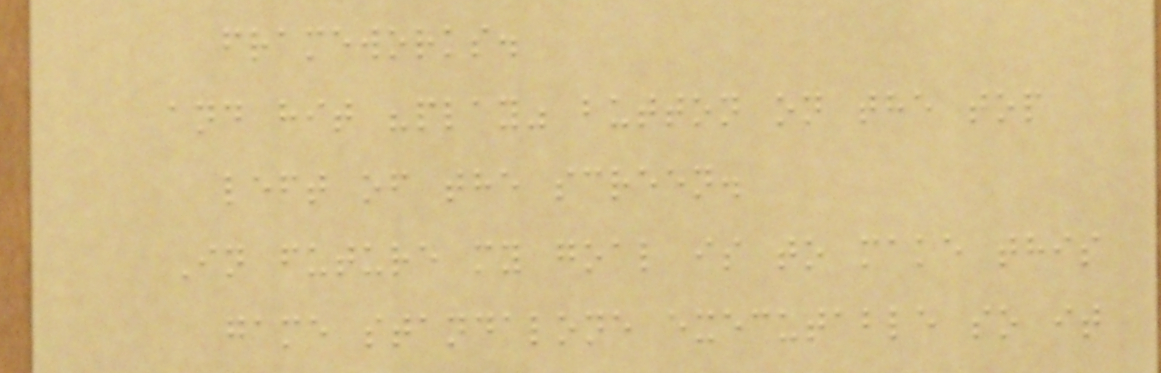frameworks.
and hit "play" button on the top
left of the screen.
In future my goal is to make this
game standalone executable so it
